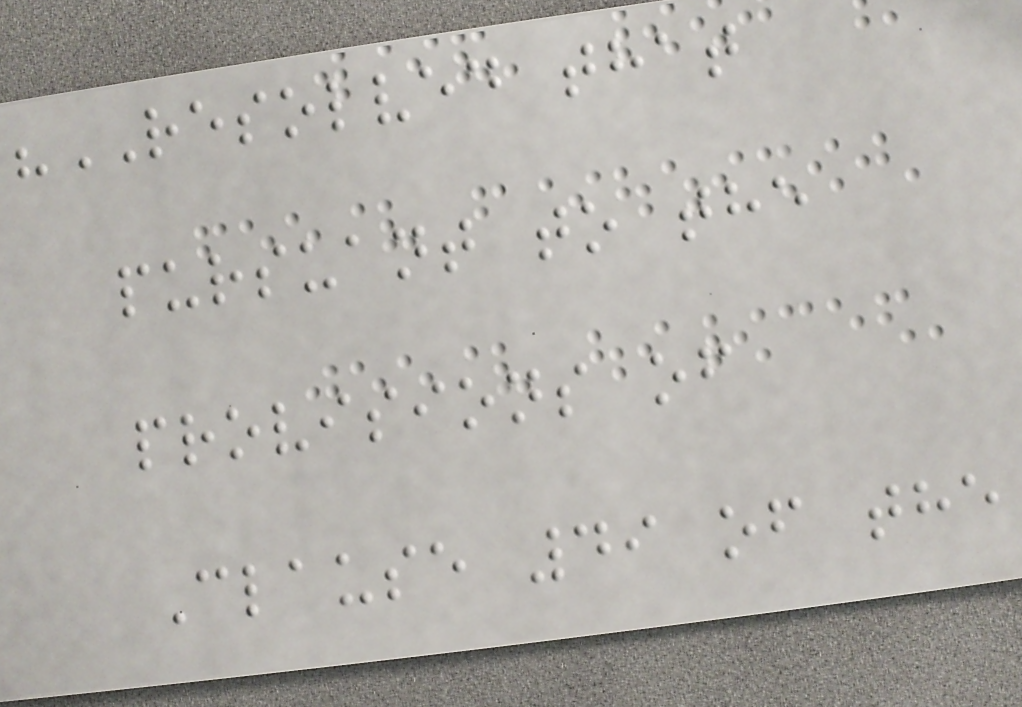"RESOLVED that
pursuant to the
provisions of
Clause 49 of the
